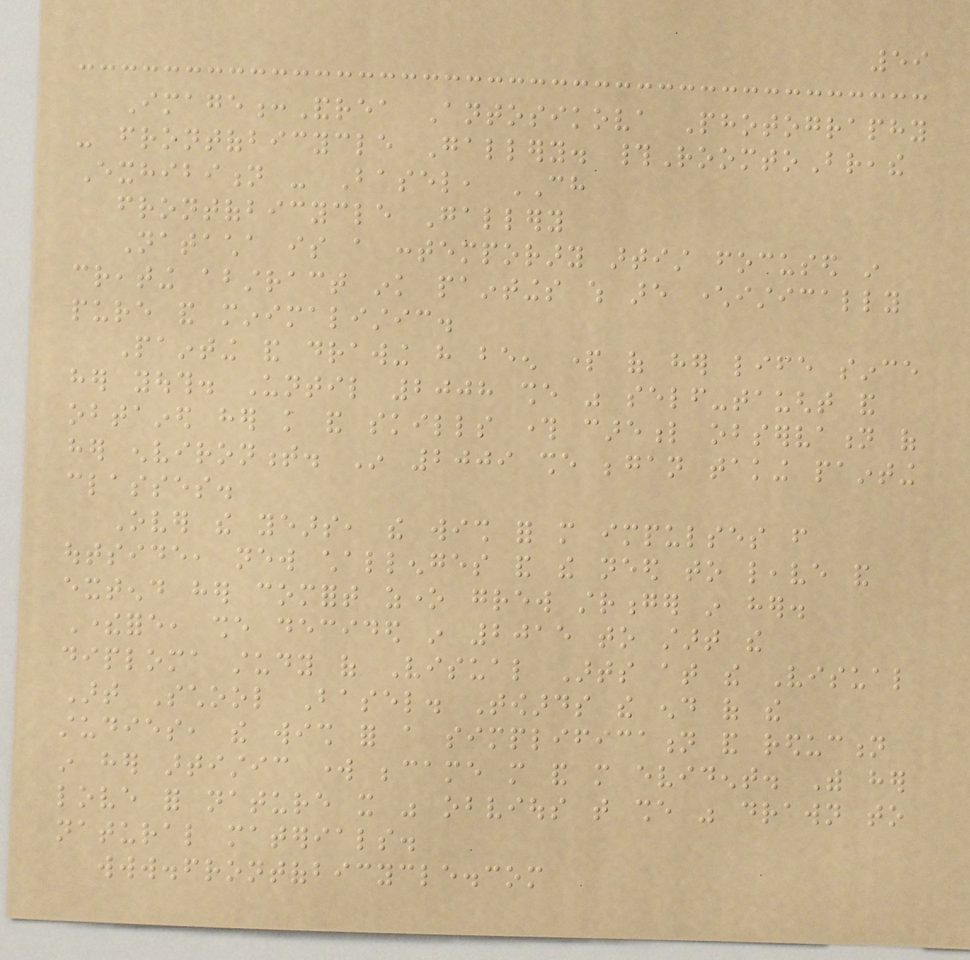59
Image:Andrea Antosikova Photography
- frontofbicycle Gallery. #RoomtoBreathe
Exhibition - Basel, CH
frontofbicycle Gallery
Natacha is a contemporary artist focused in
creating abstract ink paintings which are characteristically
pure and minimalistic.
Painting and drawing have been part of her life since
her youth. Until 2008 she was self-taught and
obtained her knowledge and skills through careful observation of
her environment. In 2009 she began taking painting
classes.
Over the years, the wish for more impulses from
outside, new challenges and the need to leave and
extend her comfort zone grew stronger in her.
Therefore, she decided in 2015 to start the
diploma study of Visual Arts at the Visual
Art School Basel. Towards the end of the
studies, the wish for a simplification and reduction
in her artistic work became more and more evident. With her
love for nature it was obvious that she was drawn to
natural materials.
www.frontofbicycle.com
